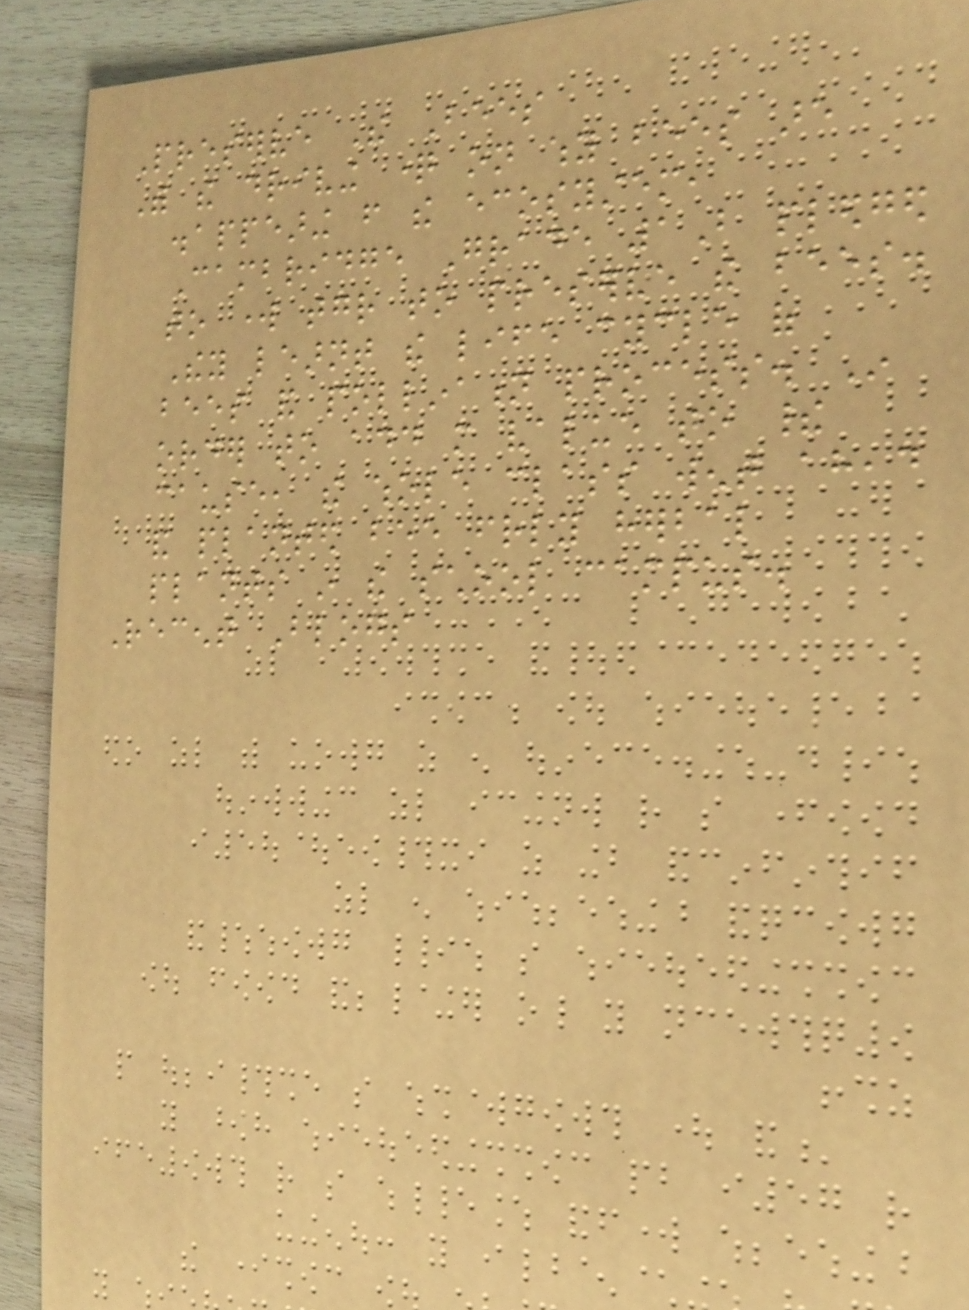Preserve The Bees
With the driving question on why bees are
disappearing from the ecosystem,
Cambridge Grade 1B pledged
to work together to preserve the bees.
They learnt the life cycle of
bees and pollination process. In
order to add more value to their
cause, the whole class went ahead
and planted bee friendly herbal
plants in the school campus.
Recent Blogs
